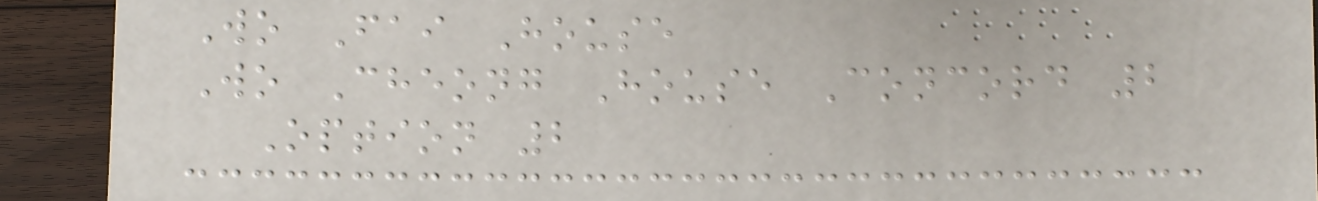Wo Fai House
Wo Cheong House Concord 2
Option 2
